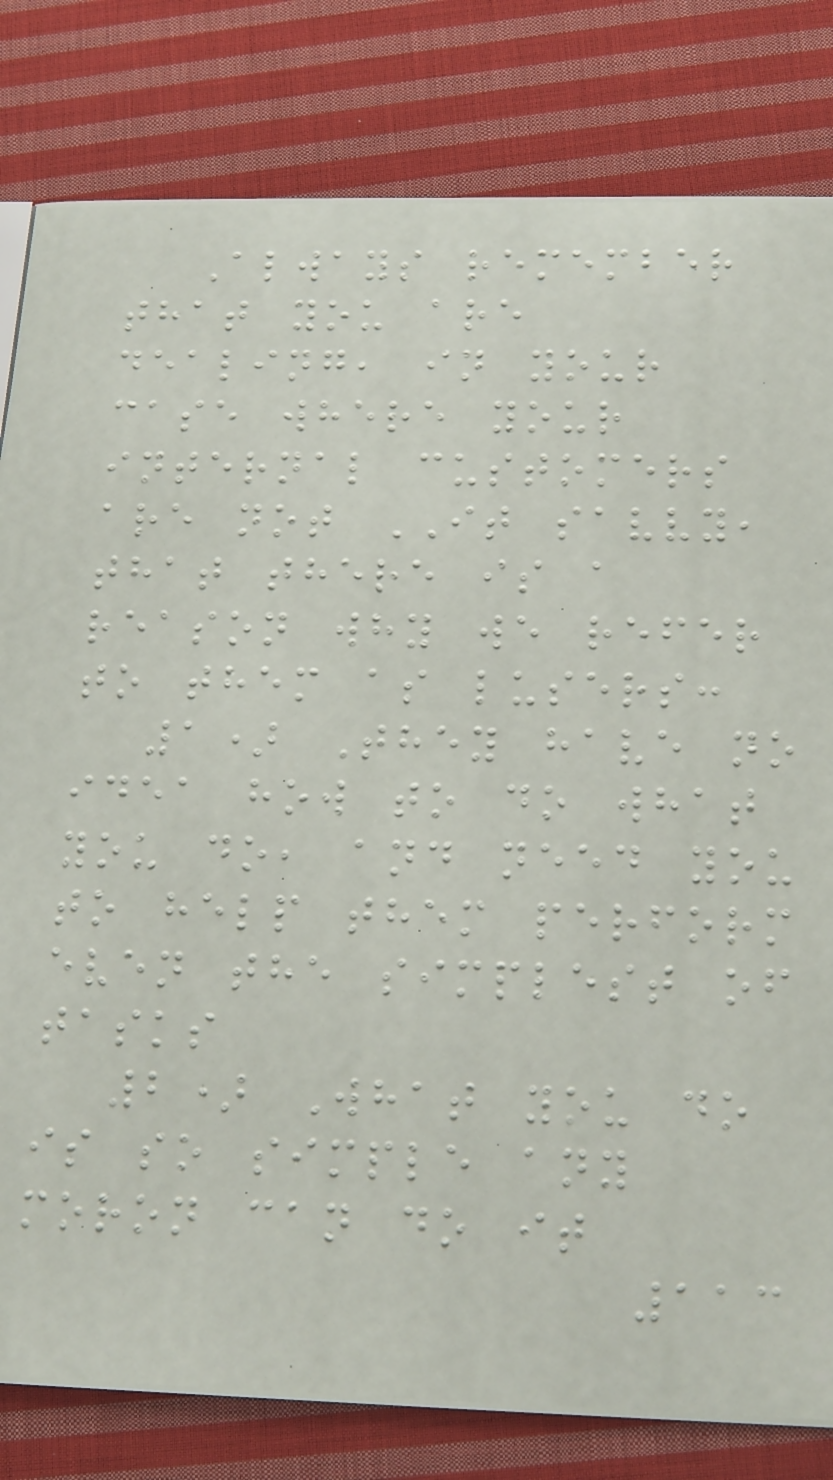Always remember
that you are
dealing, in your
case where your
internal customers
are not IT savvy,
that there is a
reason why we refer
to them as lusers:
1) They have no
idea how to do what
you do, and need you
to help them perform
even the simplest of
tasks
2) What you do
is so simple any
moron can do it
113
